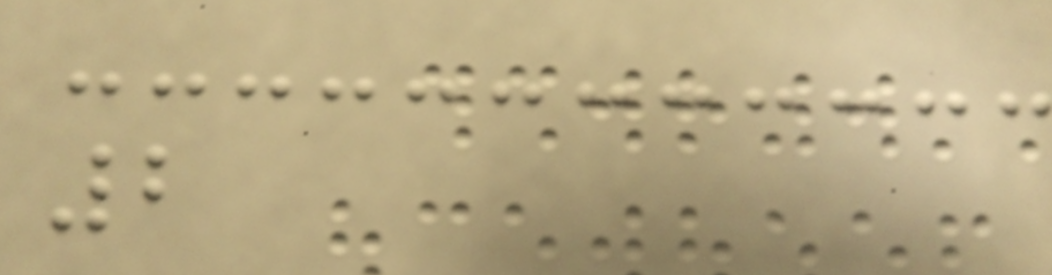2
